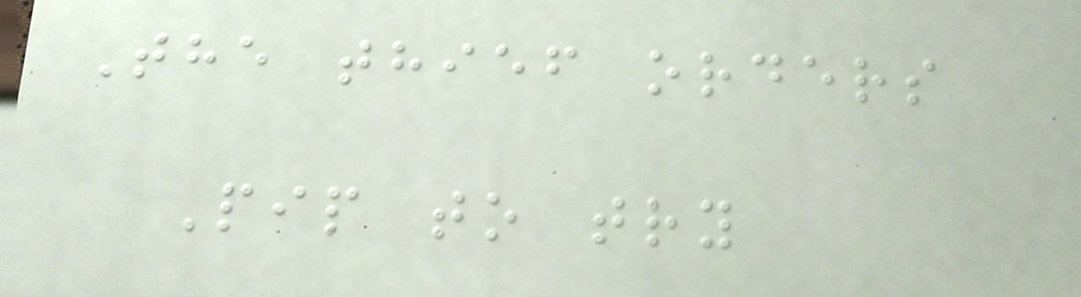The thief orders
Pip to try
